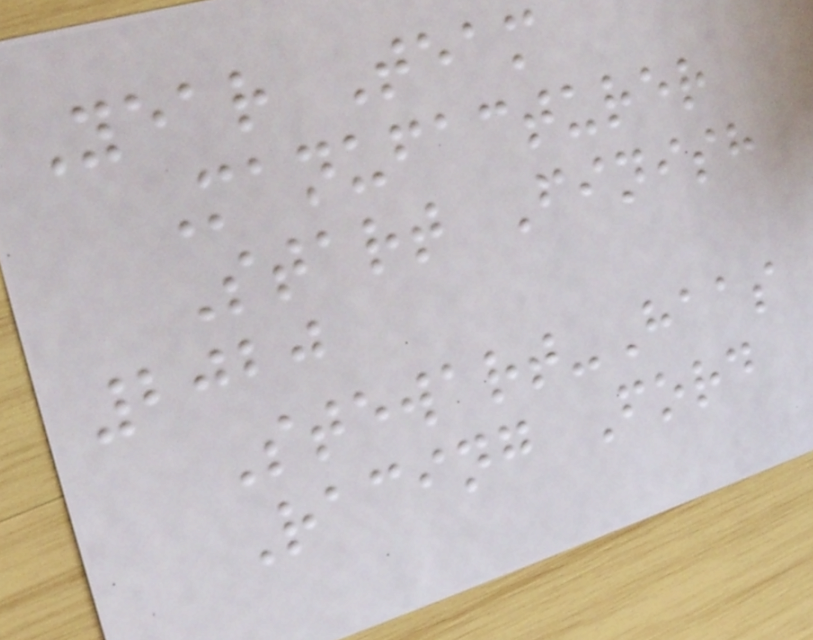Year Team
Manufacturer
Start Finish
2020
Stewart-Haas
Racing Ford
